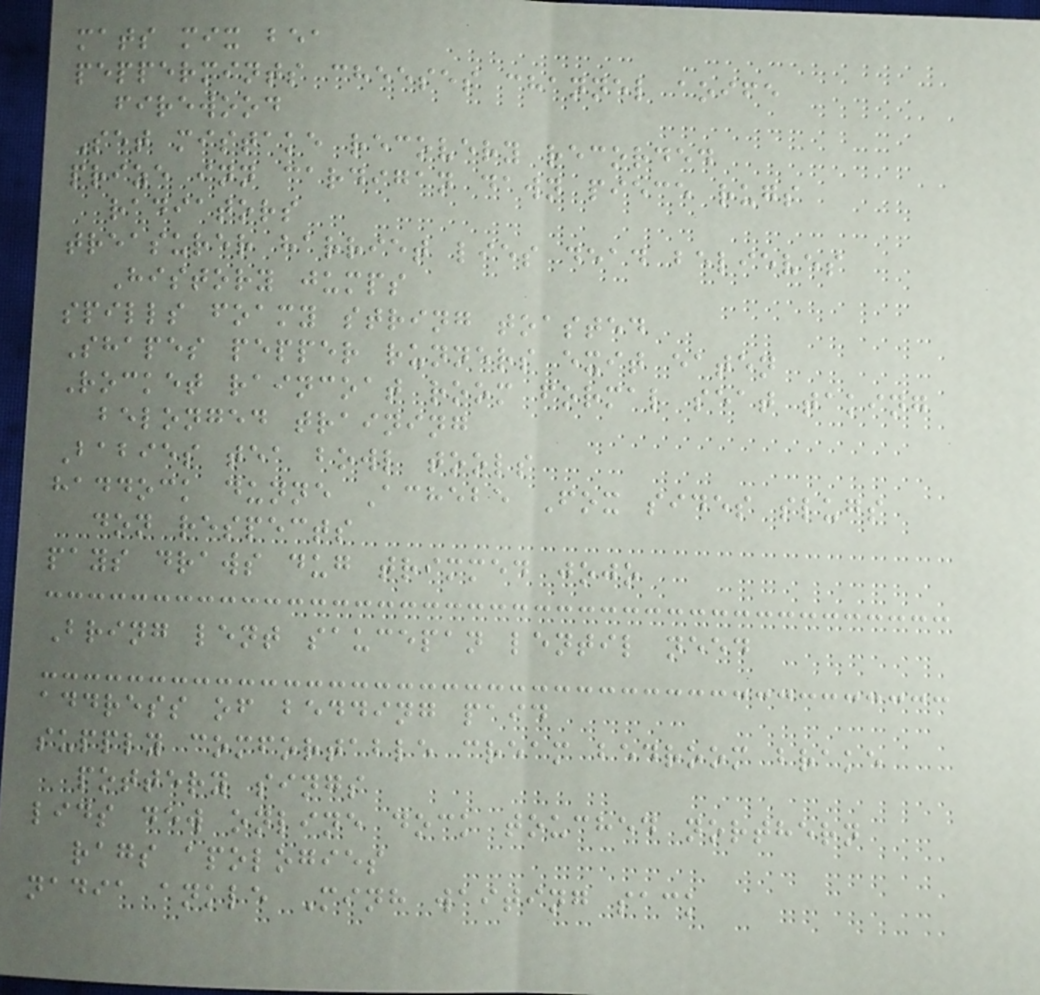mats mix bea
peppermints cheeses channel aoife
firewood
Set mistake recovery recorded
prize inn cardigan dawn piece rugs
radiators
treasurer harriet lies dead believes
History jumps
spills foamy string toasted
Shapes pepper runners exit eaten
Rocket raincoat room formal seat taking
belonged training
Babies tea bowl tools
haddock dunne Achebe Fox sides slugs
don respects
pays draws dug trimmed jojo
Bring lent saucepan lentil need
address of bedding paid
supply comfortable cream bedroom brake
pottery sings
lids dew online dock touched northern
rags apologies
nadia ankle Minh waiting sack
